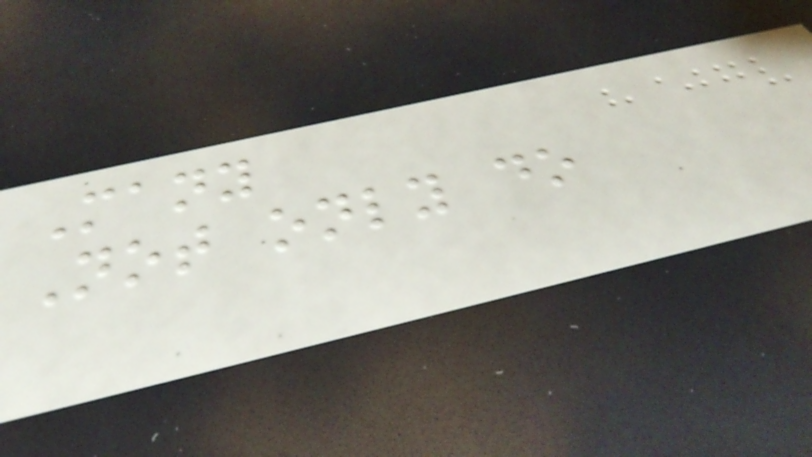Many
Not only do
